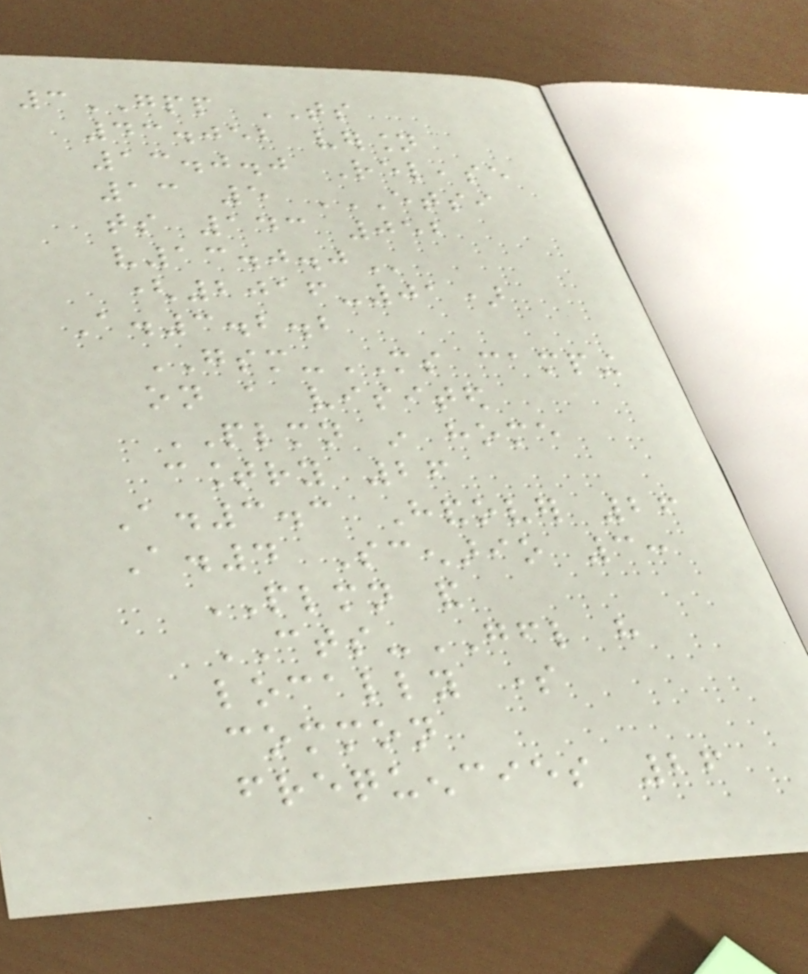3GPP TS
43.052 version
13.0.0 Release
13 5 ETSI
TS 143 052
V13.0.0
(2016-01)
A.3.2.2
GSM-MS camping
on a visited
PLMN in home
country 26
A.3.3 Handover 26
A.4 Scenario 3:
PLMN and
CTS-GFL have
locally some
common
frequencies 26
